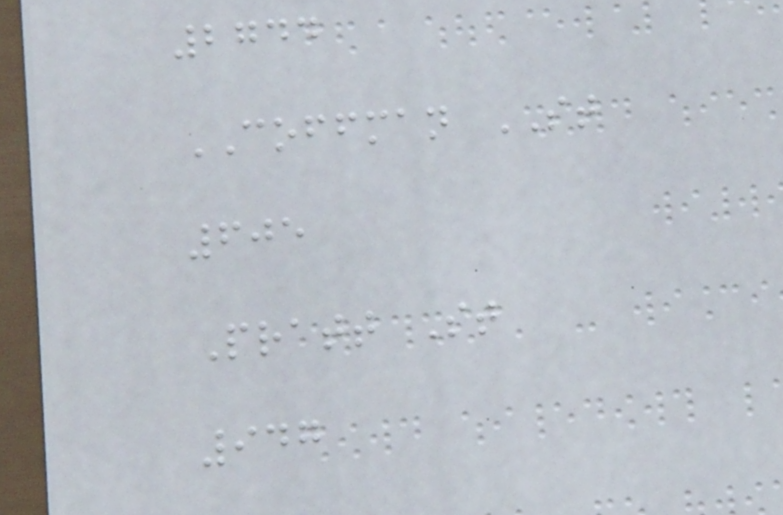2744
COFFMAN ST
605
Pratt St
947
